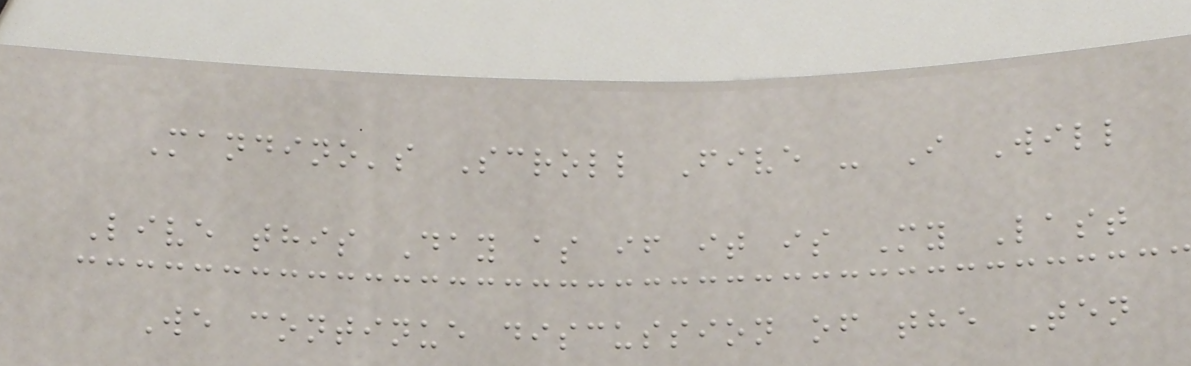Mandino's Scroll Five - I Will
Live this Day as if it is My Last
We continue discussion of the Ten
